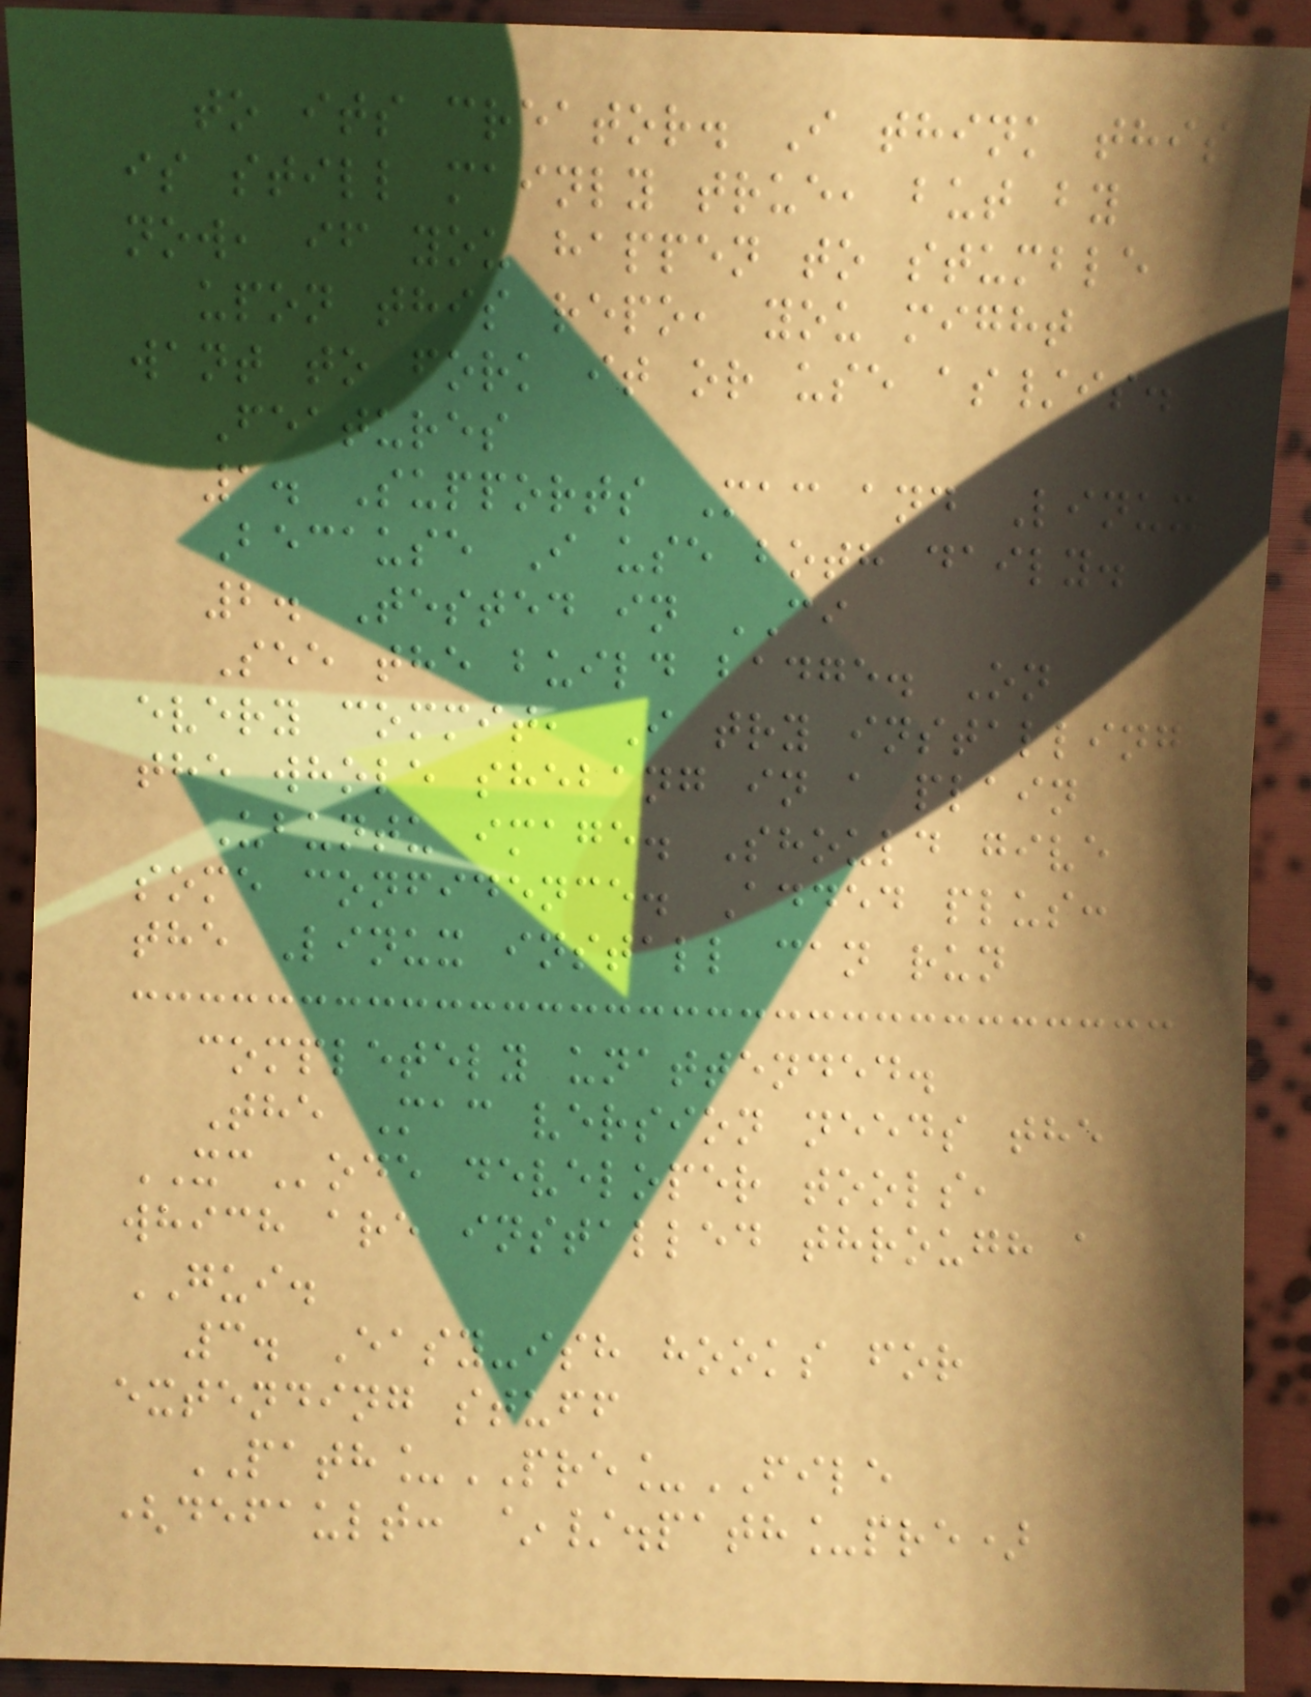to its creator. I think this
is still mainly true, but by
now, if you happen to stumble
upon this repo, you might
want to fork it or use as/is.
Features
1. Supports Mac and Linux
Because I use both daily.
2. Tested in CI
See the build badge. On
every commit, I try installing
the whole shebang in a plain
Ubuntu image. Should give
some confidence. Added plus:
the Linux install can run
completely unattended.
The Mac version needs the
XCode developer tools,
which are installed through a
GUI.
3. Easy-ish hooks for
extending stuff
PATH_PRE_FILE
(default: ~/.path_pre)
